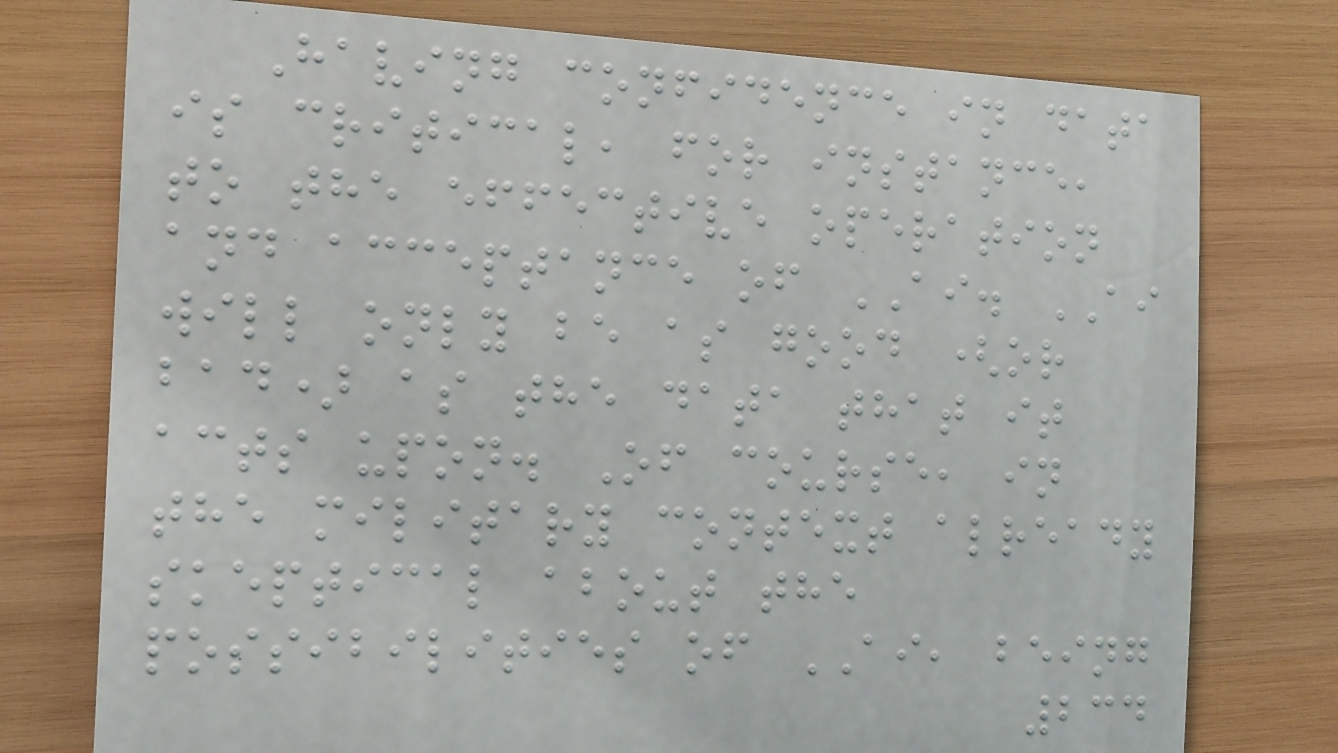Having confidence in data
is critical, for instance,
to the effective operation
and acceptance of AI. AI
will only be as good (or
bad) as the data that it
acts upon. Of course, in
the military context already
skeptical about the
possibilities of AI, being
234
